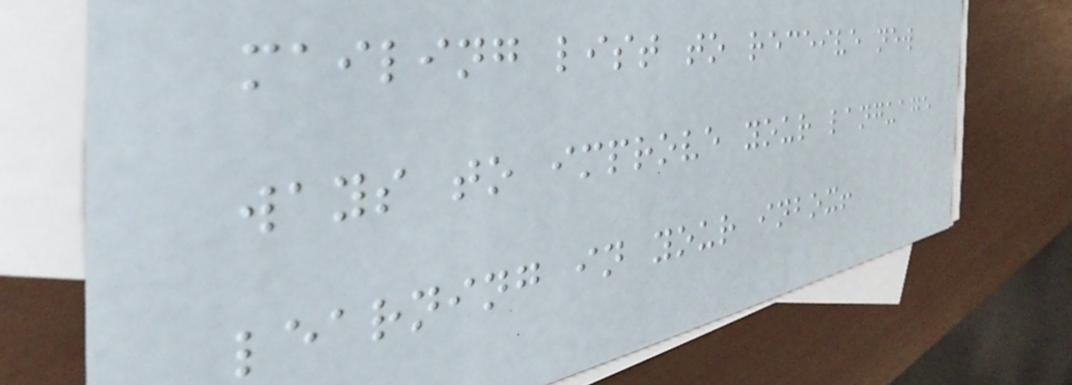mailing list to receive new
ways to improve your language
learning in your inbox!
